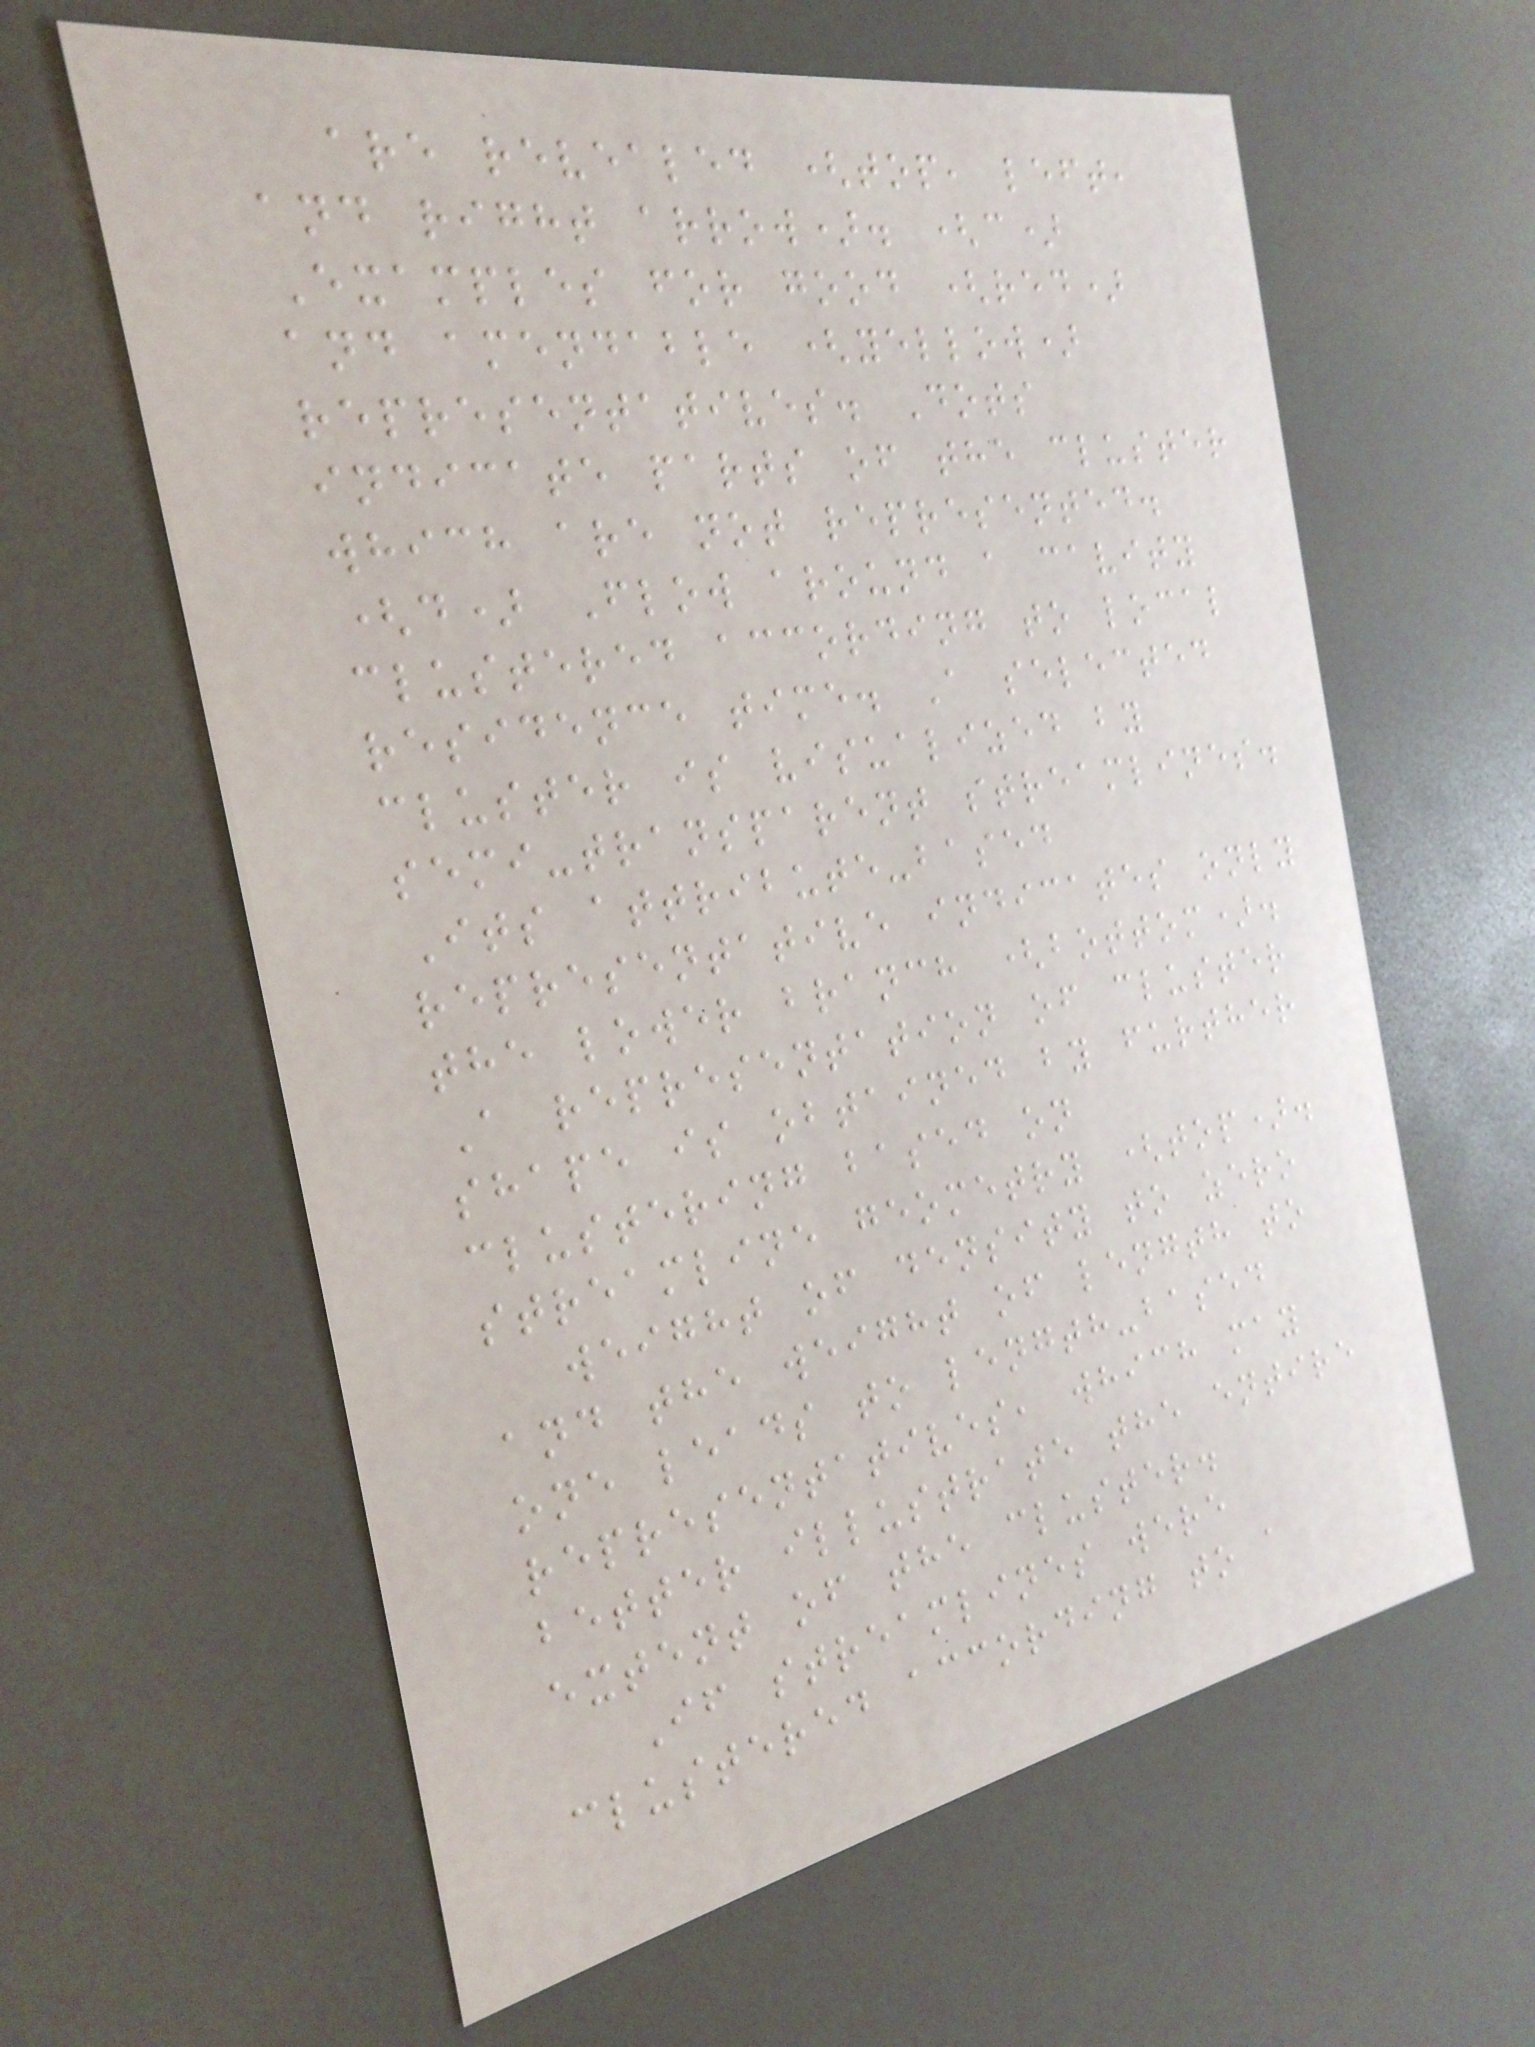are revealed (top, left,
and right arrow). (c)
Examples for good (red)
and amendable (yellow)
representatives. Dots
indicate parts of the cluster
which are not represented.
(d) Flow around a cavity
clustered according to local
residence time. A selected
cluster is visualized by
semi-transparent streamlines.
Its attribute-based
representative indicates only
the lower branch (bottom).
A representation of cluster
shape is obtained by further
clustering based on
streamline geometry (top).
weight of density to zero
and the weight of length to
one leads to length-based
representatives, which may
better illustrate the entire
extent of the cluster.
If streamlines were
clustered according to a
